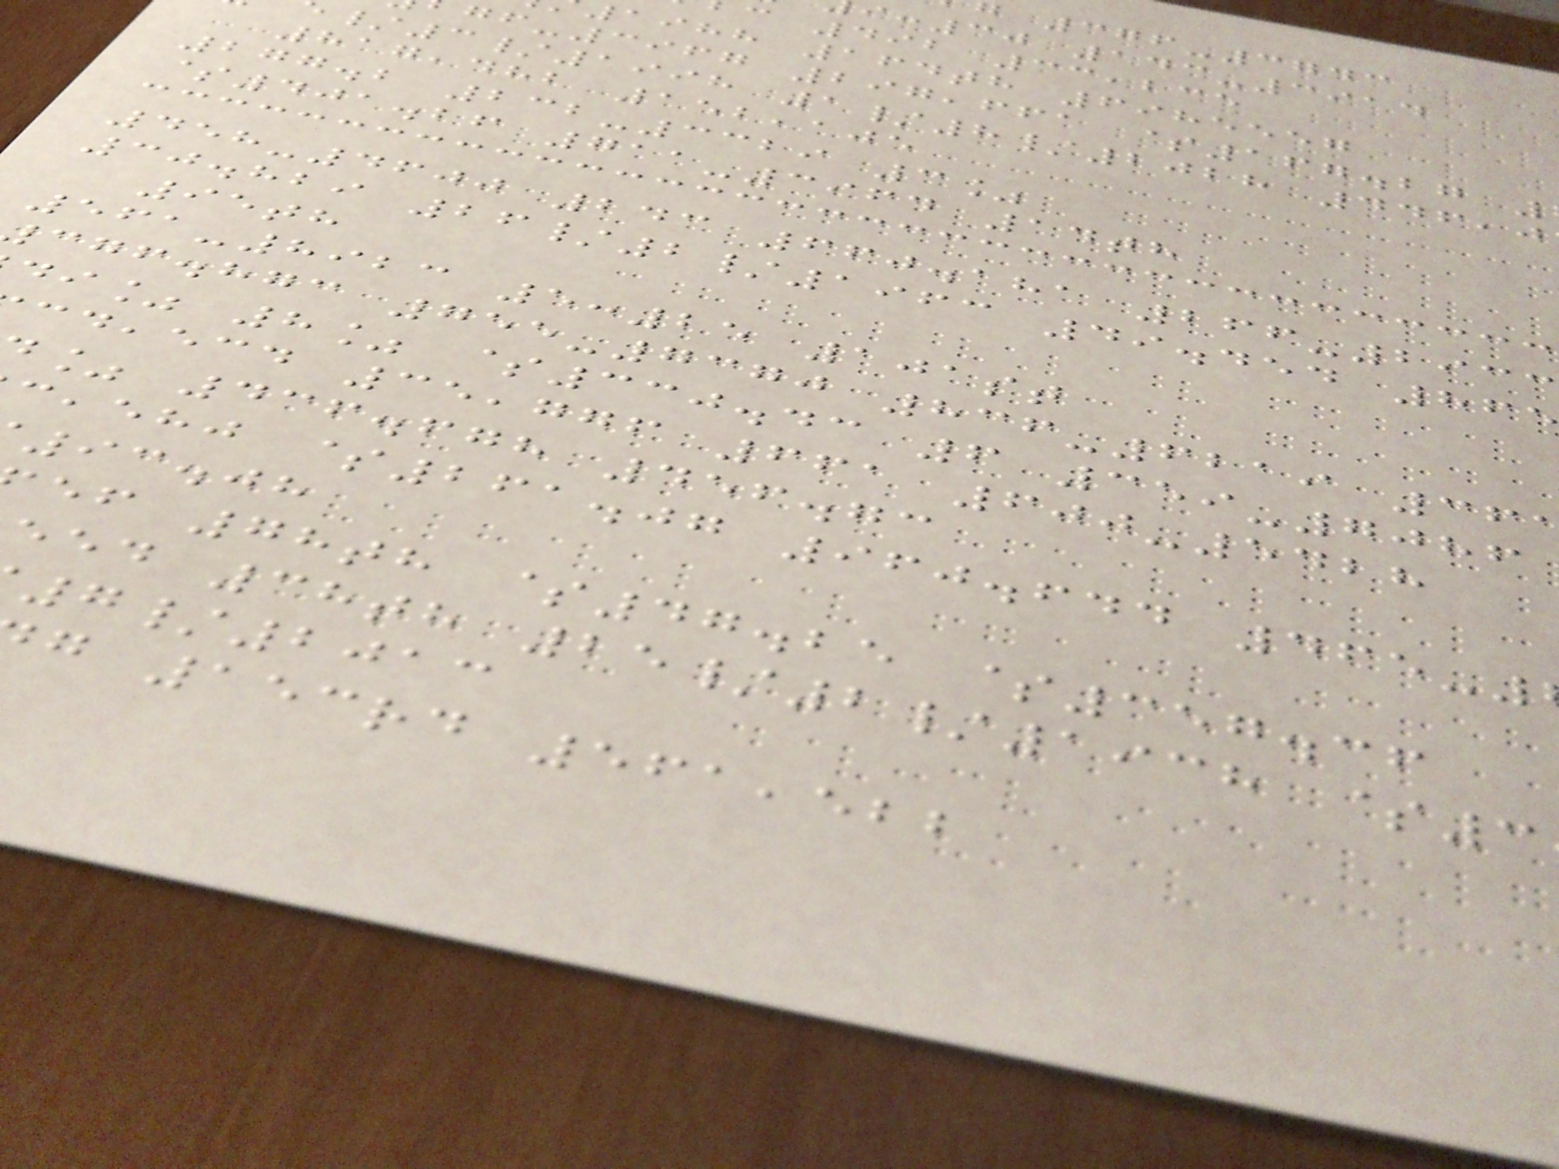376-3743
:30 143-3914
c 492 33,235
aihh 164th 6985557
-3967 297,661 $167.27
/3/1998 1/8/2028 446,0
817,482 152,105
277.2 232-3329 3%
$401.26 711-3964 14th
458-4600 243 660.181 266-2933
30.829 26/2/1963 49.454 865
95th
561-8923 5:25 101st
cgf.hgc 755-7370 836-6219 36
di% 8% $330.43 6 359-7086
,ecd 35,776 661 600-5428
% 436.678 456.73
,ehj $261.07 960.644 465-
93.08
ef 78th $47.25 $357.36
eed 38th 25/2/1938 $3
7/2013
g 153rd 561,522
